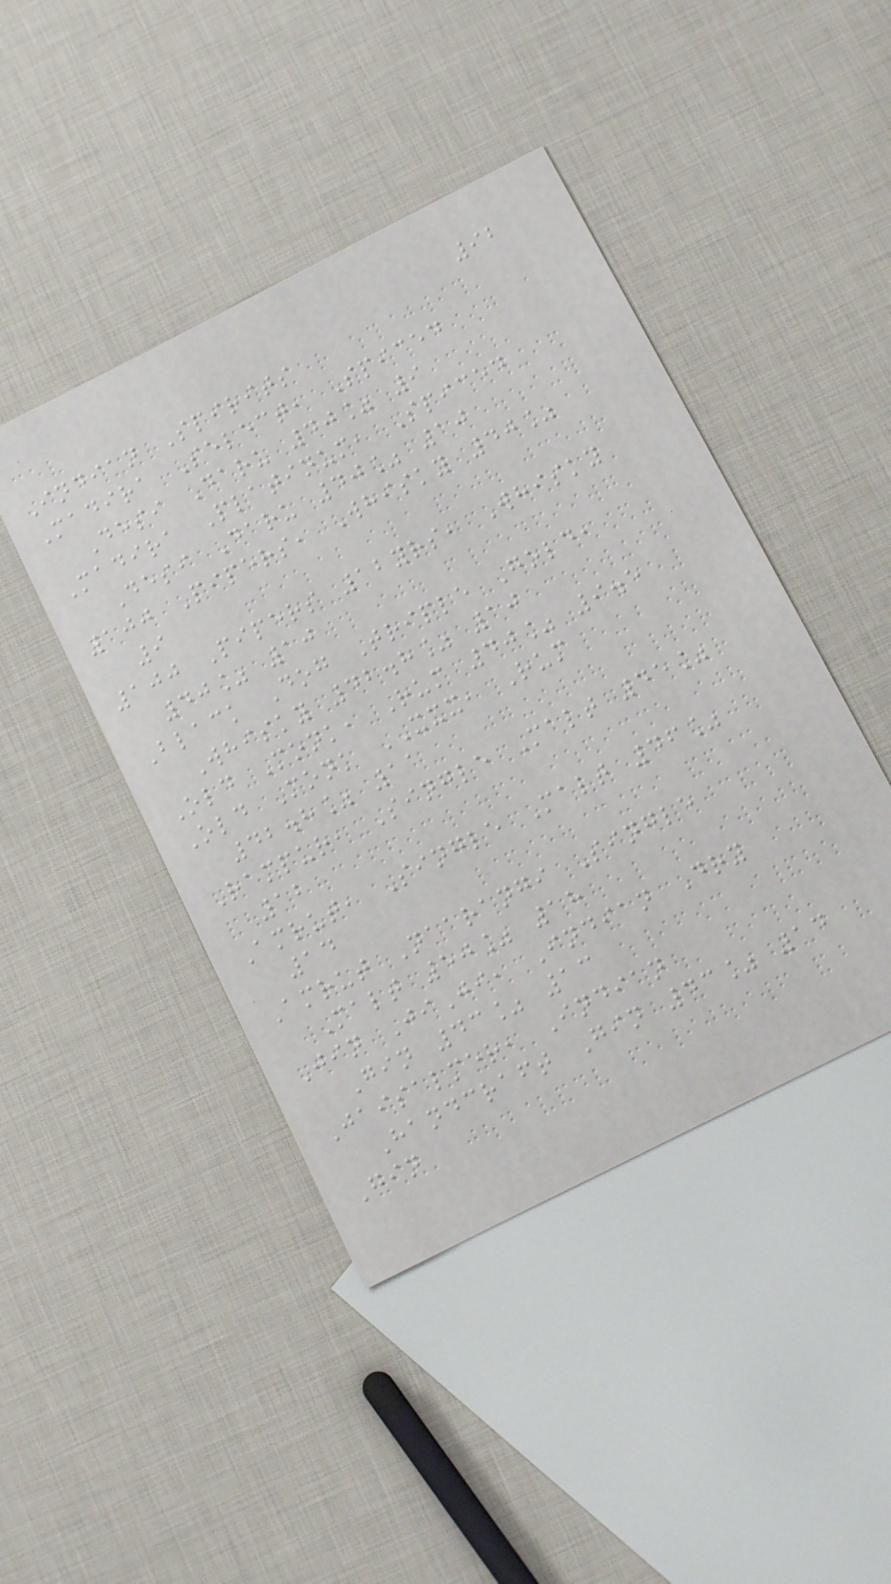92
Indian Spirits
Madira Select, Spiced
Desi Daru 40% 9
Madira Platinum, Spiced
Desi Daru 40% 10
100 Pipers, Whisky 40%
9
100 Pipers 12yrs, Whisky
40% 10
Black Dog Triple Gold,
Whisky 42.8% 10
Old Monk, Rum 40% 9.5
Old Monk XXX, Rum
42.8% 11
Rampur, Single Malt 45%
12
Amrut, Single Malt 46%
14
Amrut Naarangi Single
Malt 50% 18
Jin JiJi, Indian Dry
Gin 43% 13
Jaisalmer, Indian
Handcraft Gin 43% 14
Gin
